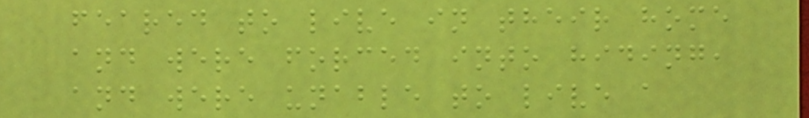feared to live in their home
and were forced into hiding,
and were unable to live a
